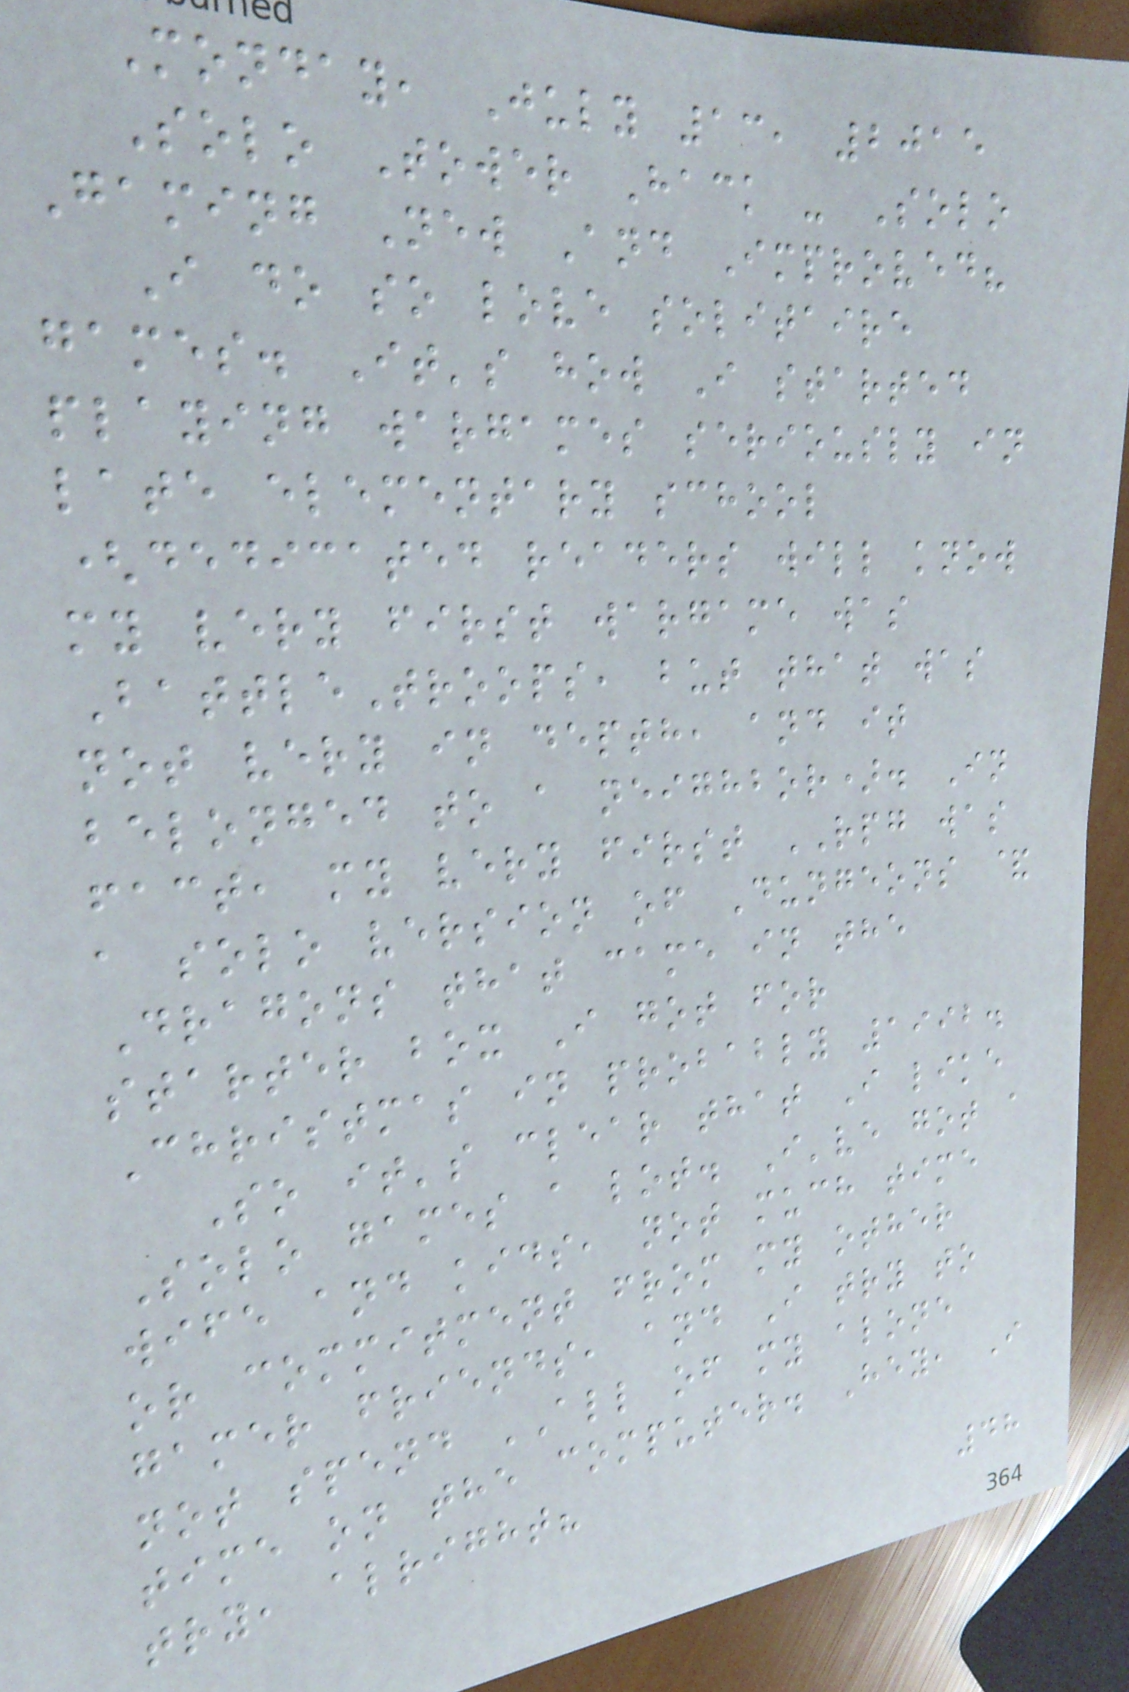Monday, July 13, 2015
Solo Tower Hack - Solo
Gaming New And Improved?
I do so love solitaire
games. It's how I started
playing wargames seriously in
late elementary school
(dedicated readers will know
my very first wargame was
BattleTroops, but that was
not very in depth, and it
belonged to a neighbor). In
fact, my very first RPG was
a solo version of Dungeons &
Dragons that came in the
starter box I got for
Christmas in probably 1992.
So it's clear that I like
Solo games a lot. I've got a
wife and kids, not much time
or commitment from my other
gamer friends, and I try to
not spend ALL of my alone
time on the computer. Hey, I
try, alright?
48
